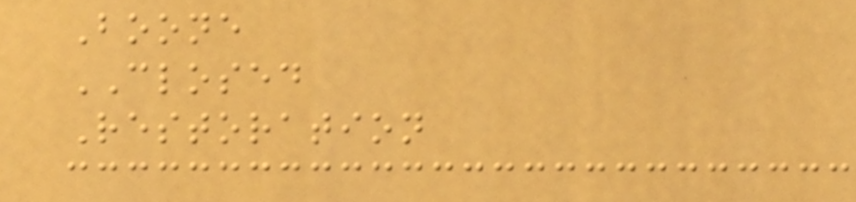Boone
CLOSED
Restoration
